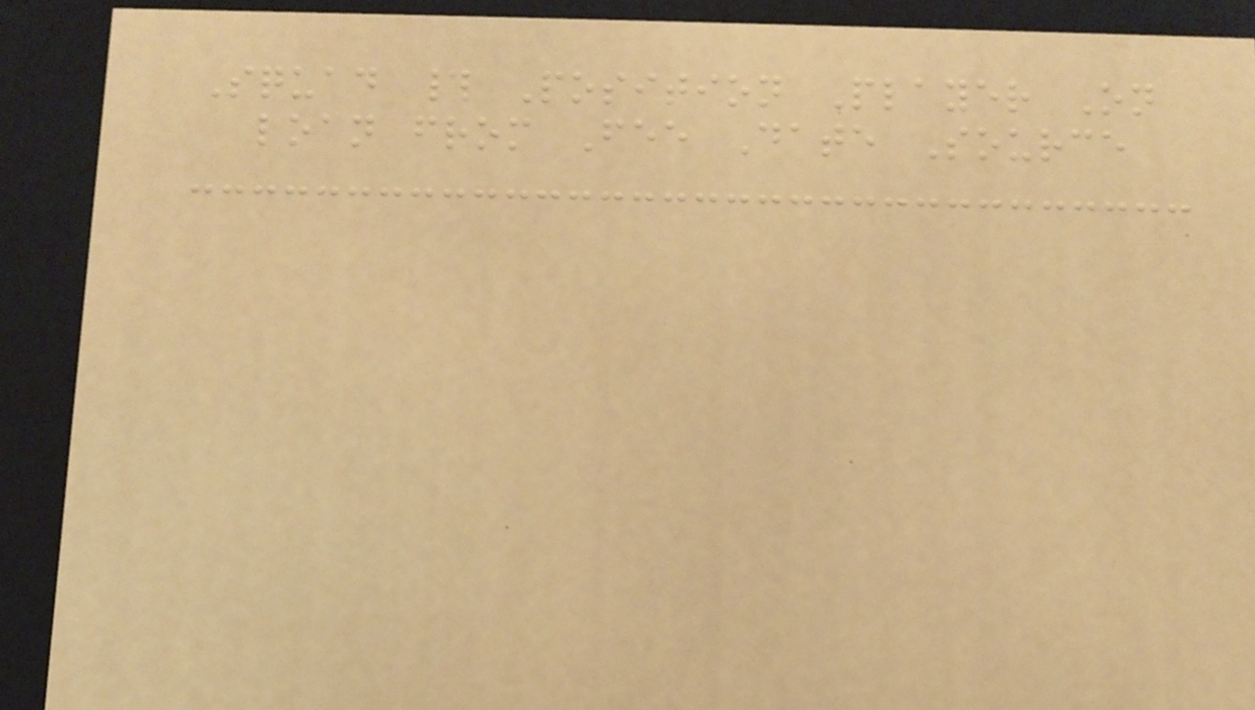Squad # Position Player On
loan from Fee Date Source
